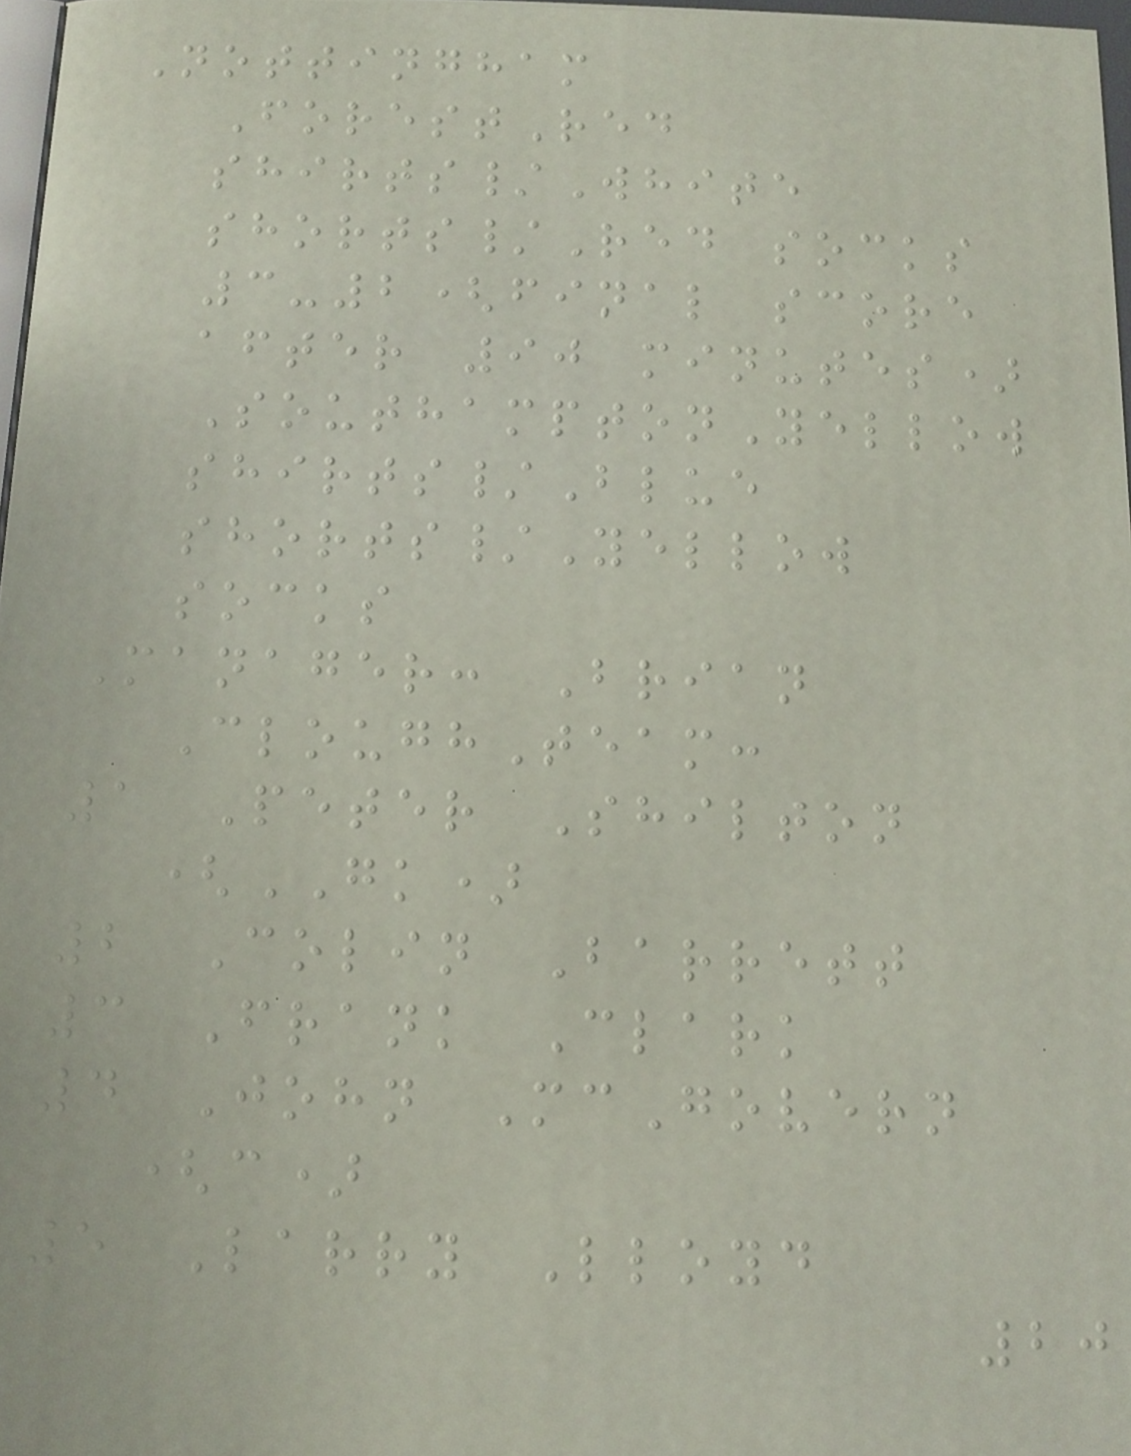Nottingham
ForestRed
shirts/White
shorts/Red socks
3-2(final score
after 90 minutes)
SouthamptonYellow
shirts/Blue
shorts/Yellow
socks
Manager: Brian
CloughTeam:
1 Peter Shilton
(GK)
2 Colin Barrett
3 Frank Clark
4 John McGovern
(c)
5 Larry Lloyd
20
